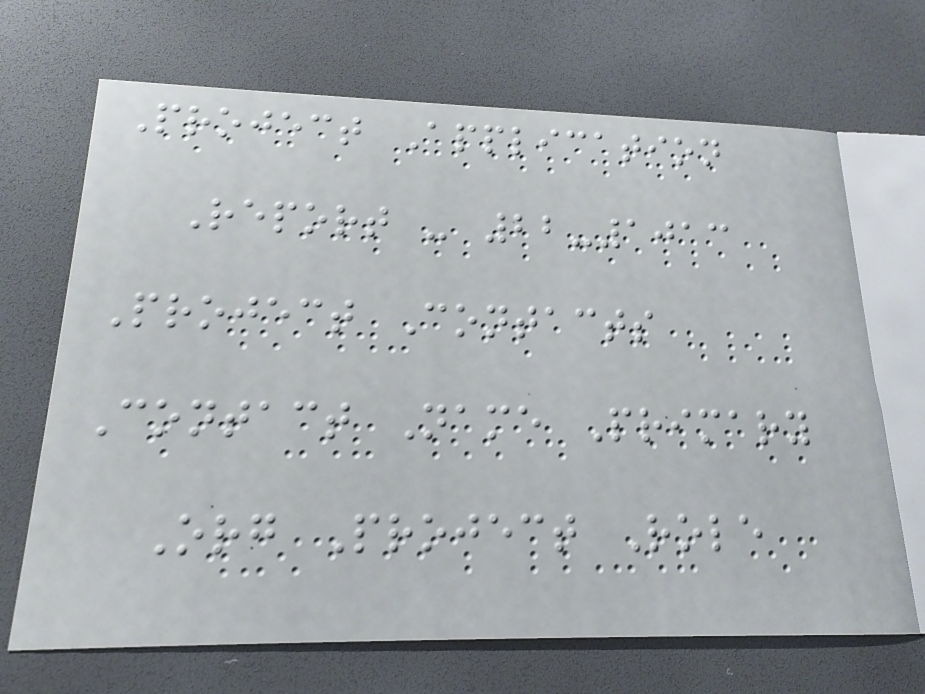Project Application
Report - 22-1013
Project Contacts
Contact Name Primary
Org Project Role
